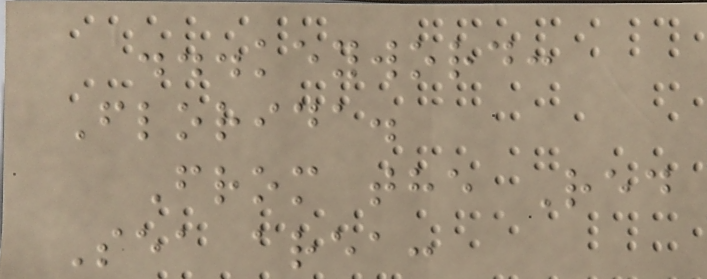...keyword:
Florida.
From the Red
Sea area:
